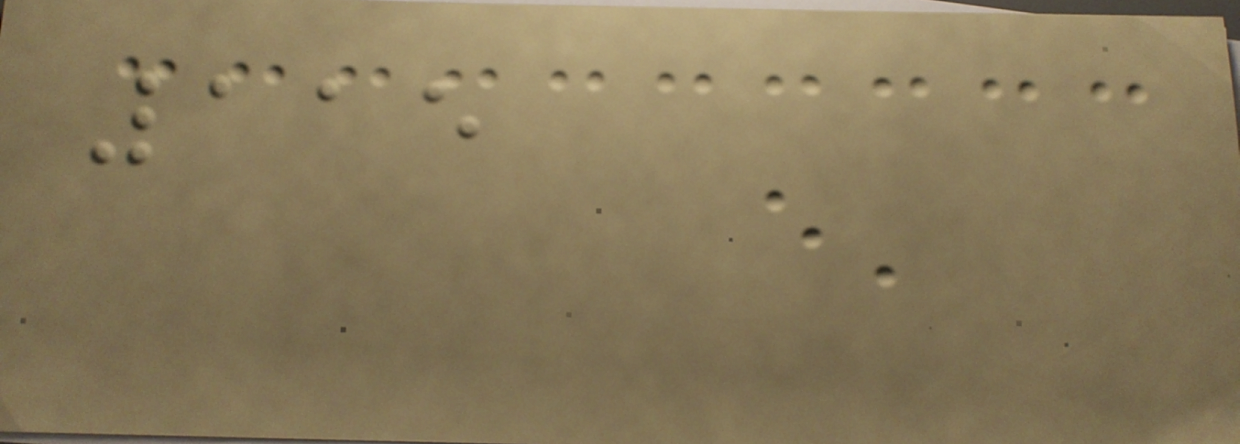115
